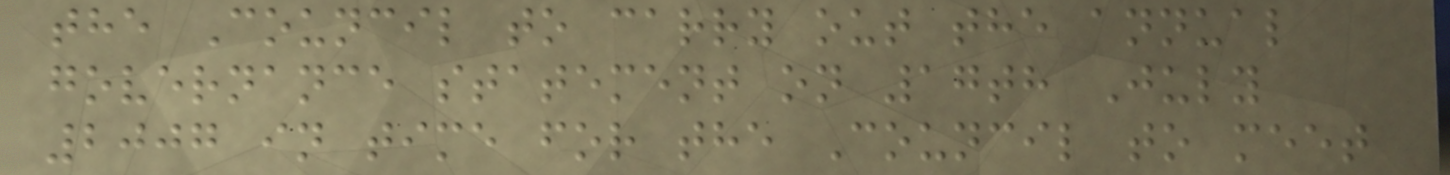the Council to carry out the annual
governance statement on 17th July
2007 in time for the Council to meet
